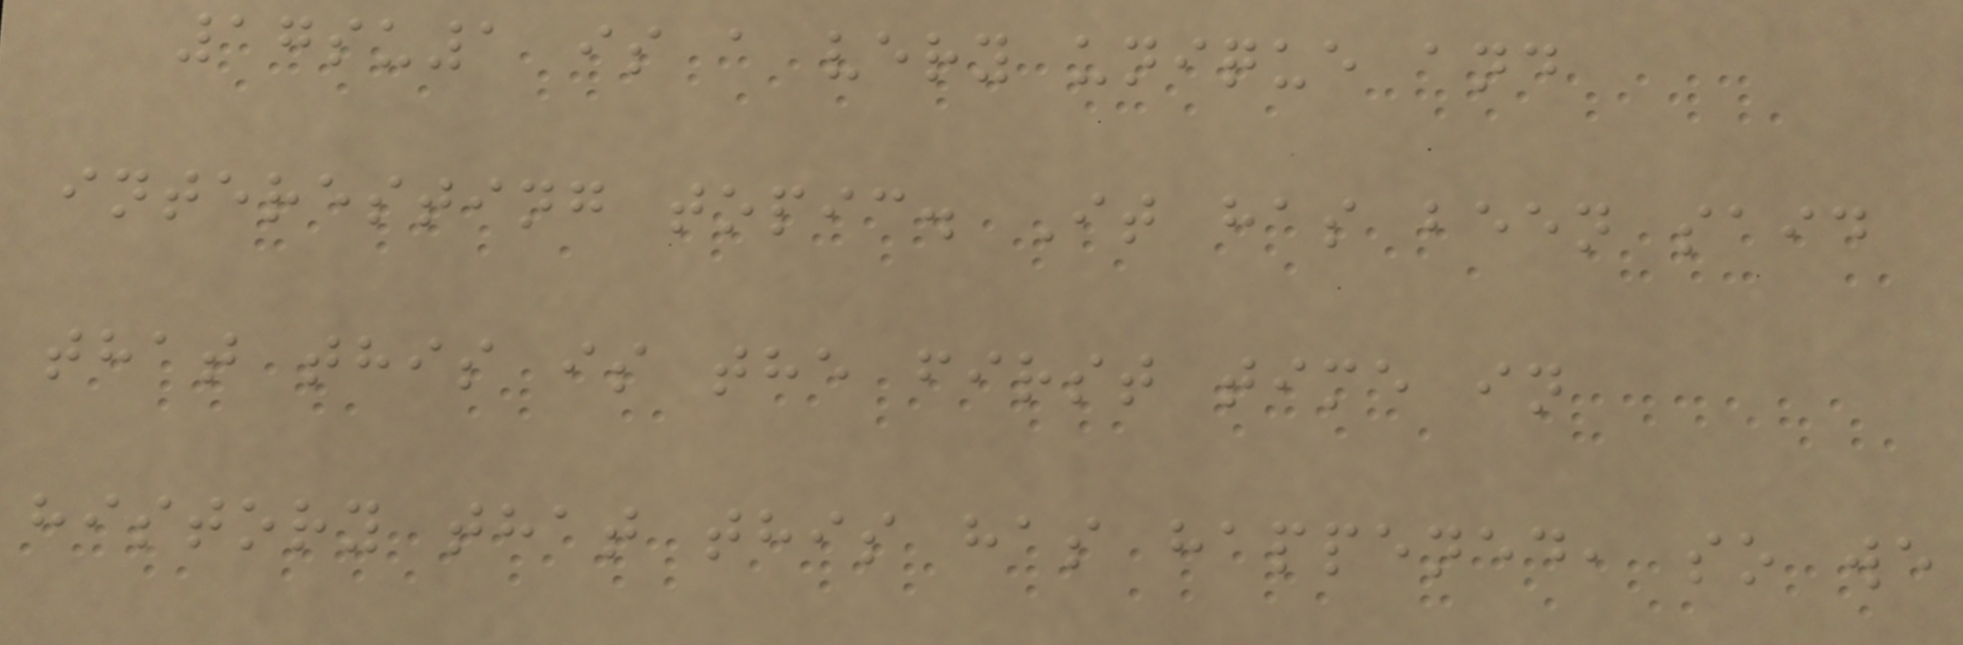17su1 is a very unique and
interesting topic. It has been said
that this is the first time in
history that this has happened, so we
